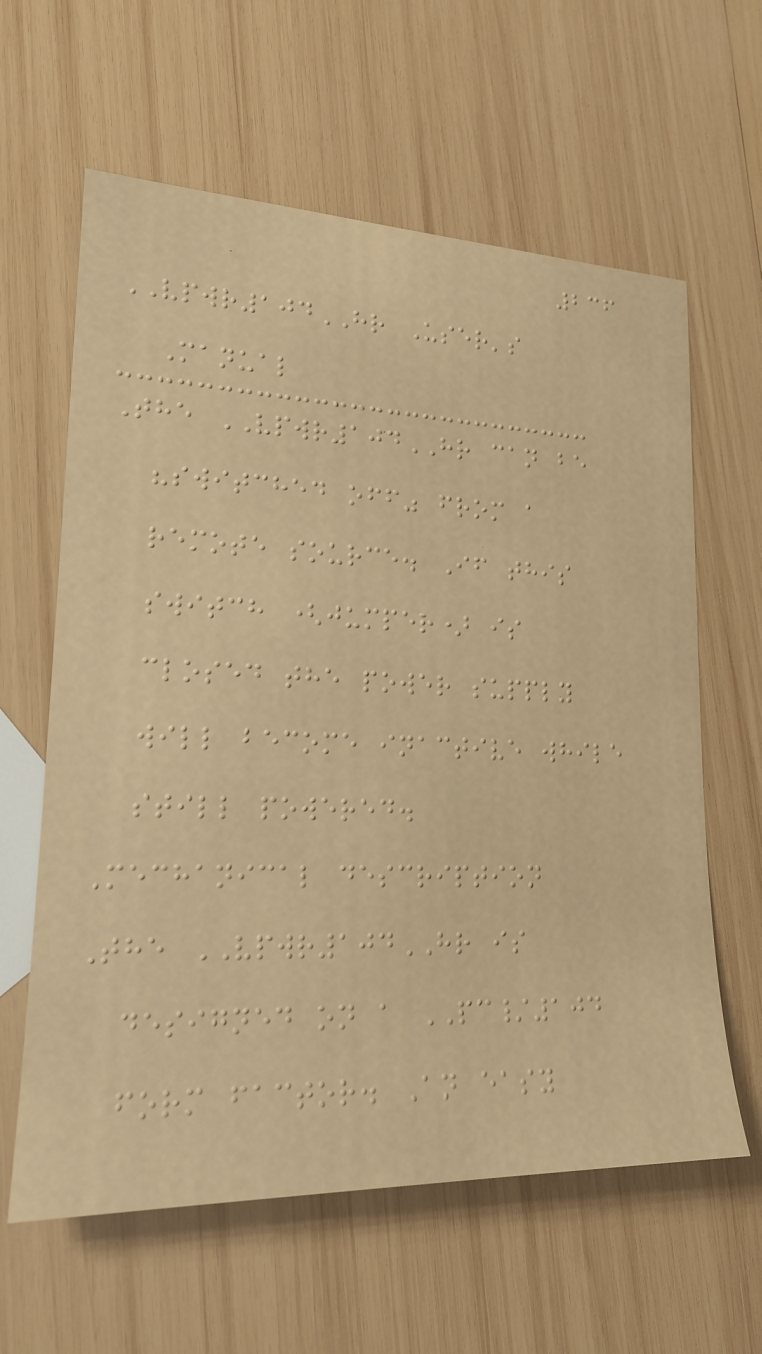236
VPWR104HR User's
Manual
The VPWR104HR can be
"switched off" from a
remote source. If this
switch (jumper) is
closed the power supply
will become inactive while
still powered.
Mechanical description
The VPWR104HR is
designed on a PC/104
form factor. An easy
